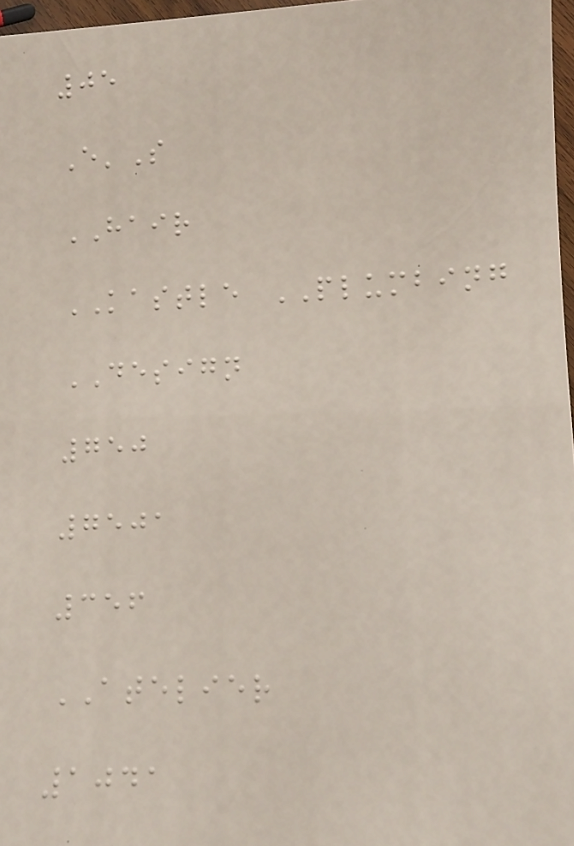05
E'S
HAIR
KASTLE PLUMBING
DESIGN
750
7501
356
ATELIER
1041
